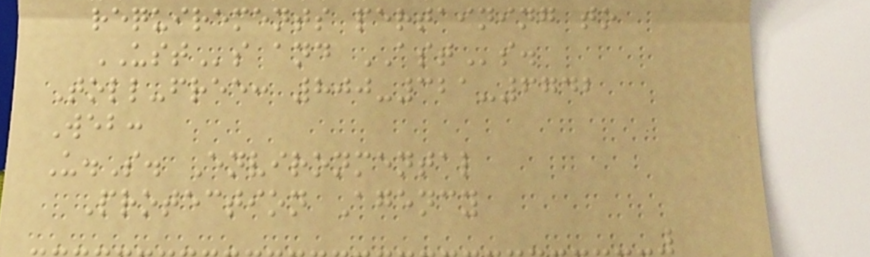requirements pertaining to
USTs and ASTs.
Toll-free: 800-321-6742
Web:
U.S. Environmental
Protection Agency
